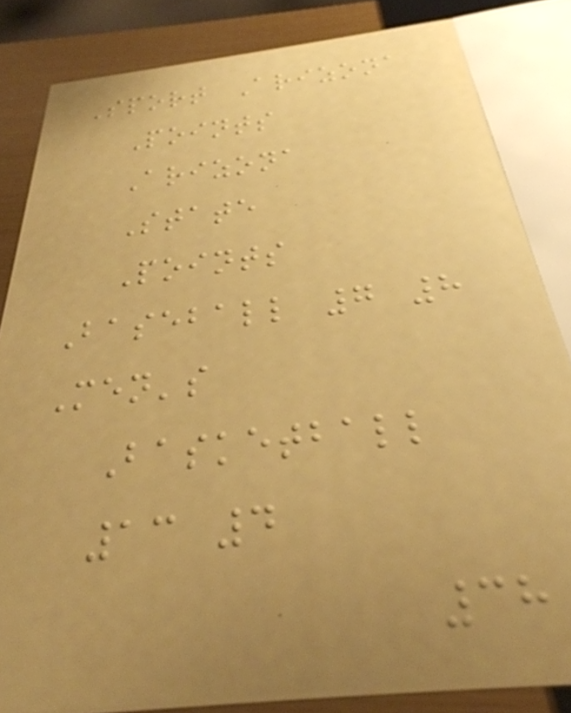Sport Arizona
Points
Arizona
State
Points
Baseball 7 8
Men's
Basketball
13 4
38
